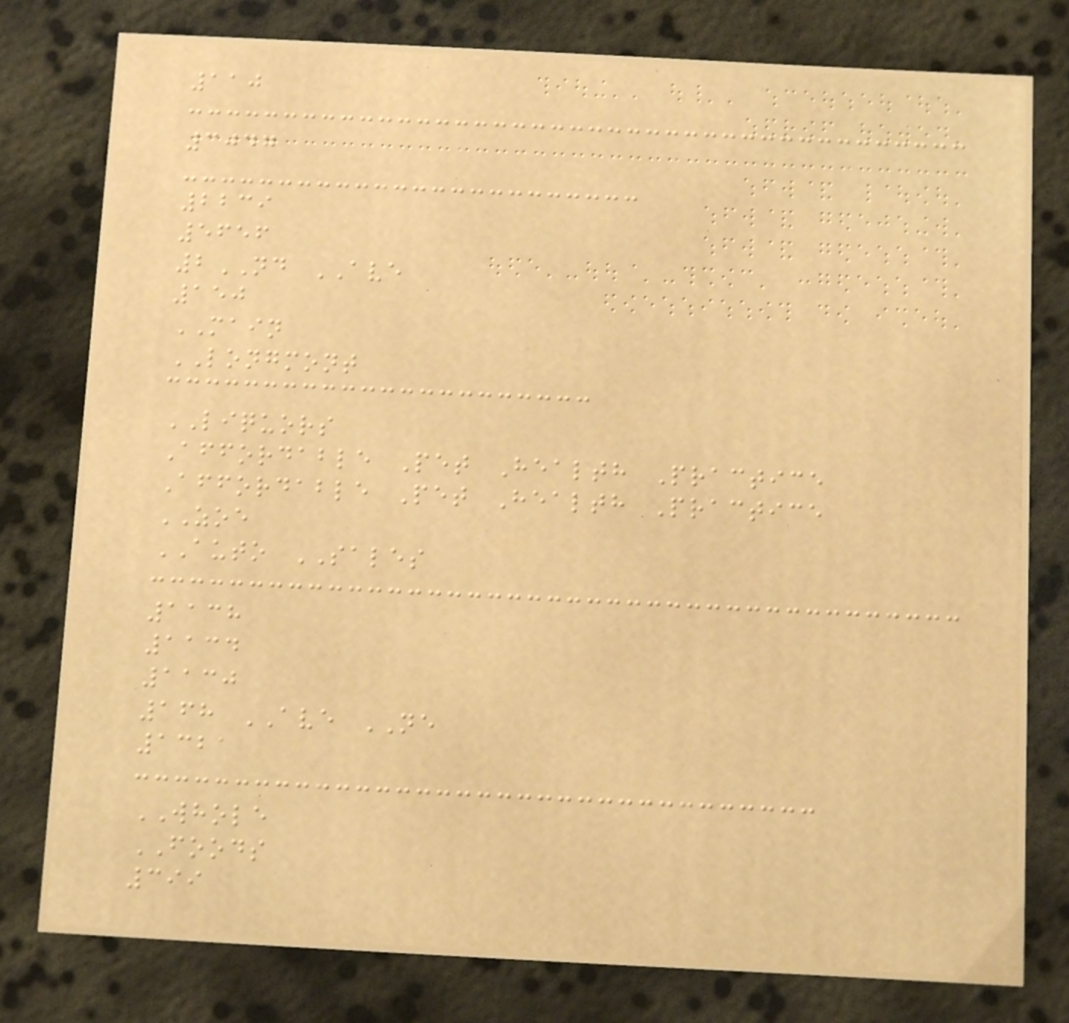110
3047
2239
5656
2ND AVE
150
MAIN
LONGMONT
LIQUORS
Affordable Pet Health Practice
Affordable Pet Health Practice
ZOE
AUTO SALES
1138
1134
1130
168 AVE NE
1321
WHOLE
FOODS
399
